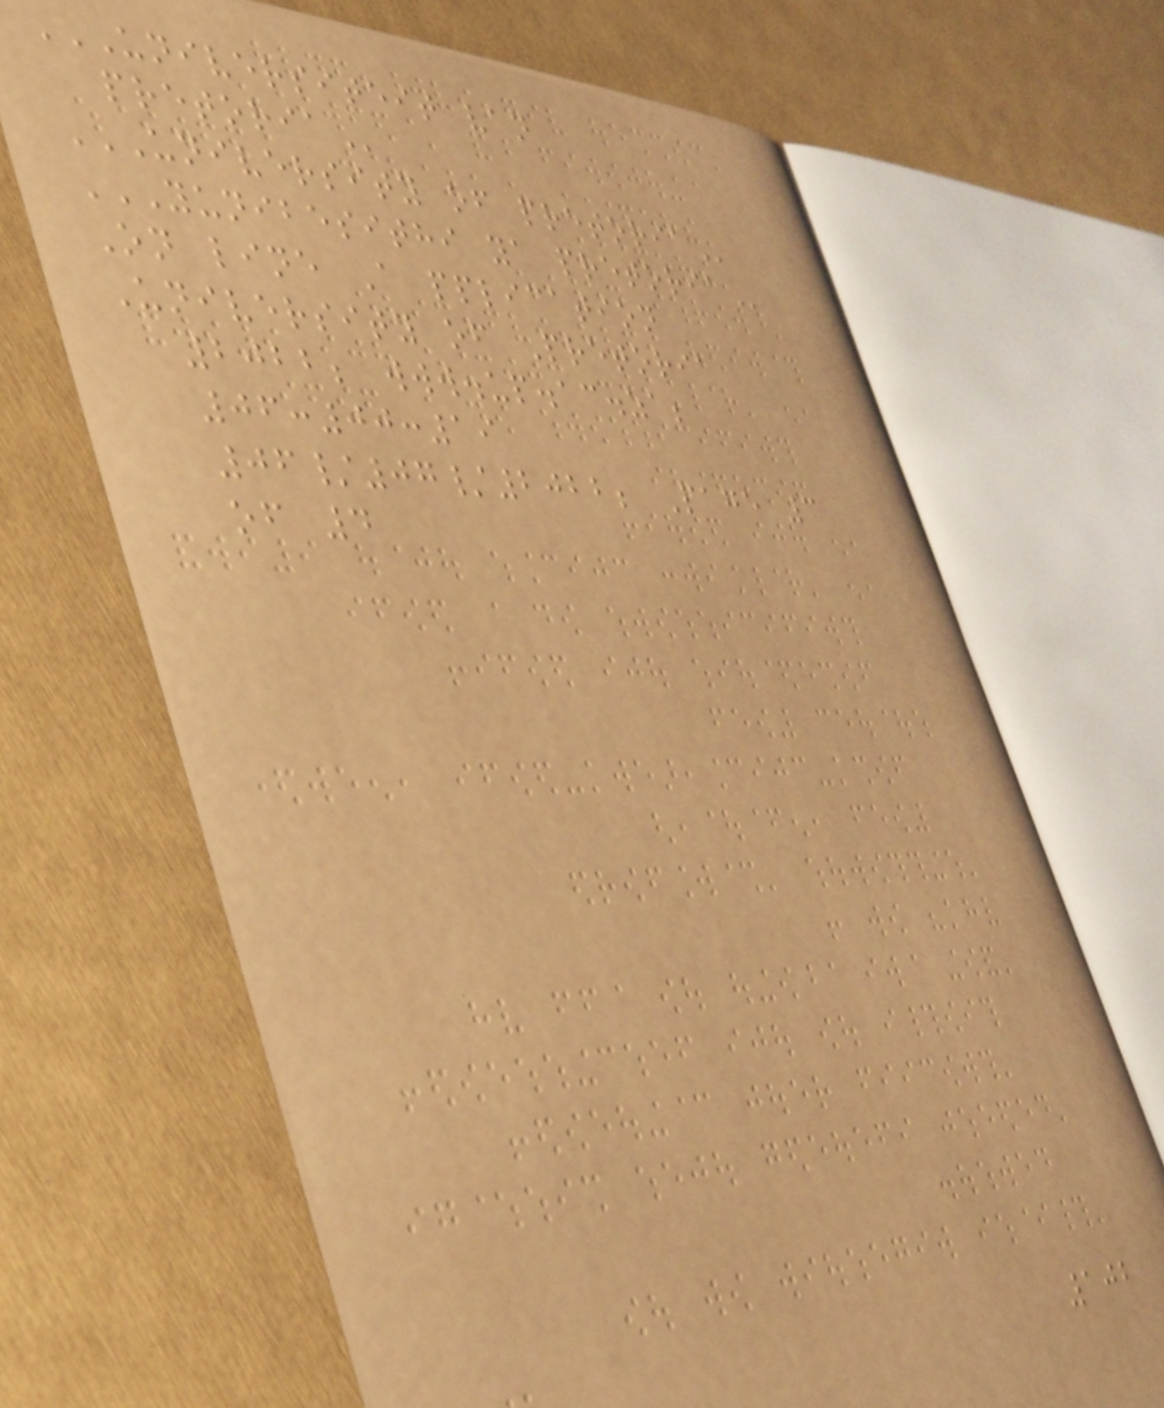UNIVERSITEIT VAN
PRETORIA
UNIVERSITY OF PRETORIA
YUNIBESITHI YA PRETORIA
On line A pplication
University of Pretoria
2022; www.up.ac.za;
06:00:19
06/07/2022; Page 3
of 4
102
